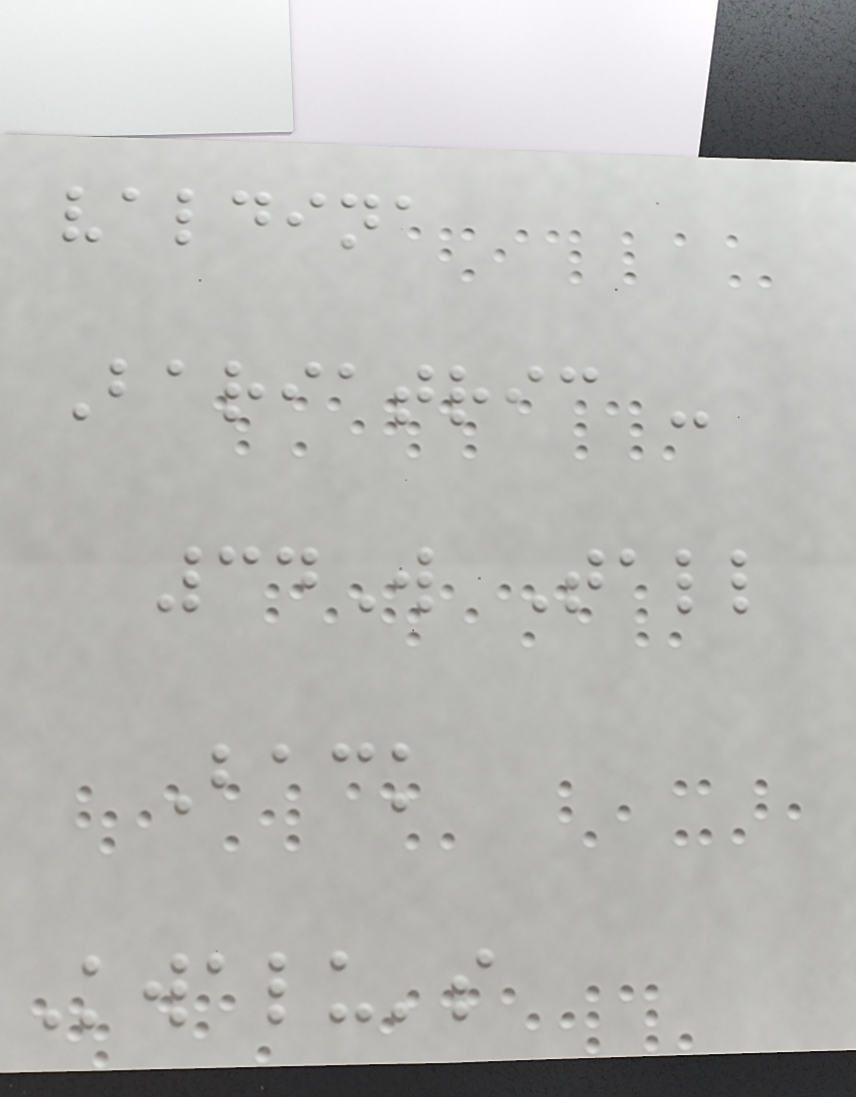valdina
Bariatric -
34W Tall
Back
Kwalu's
